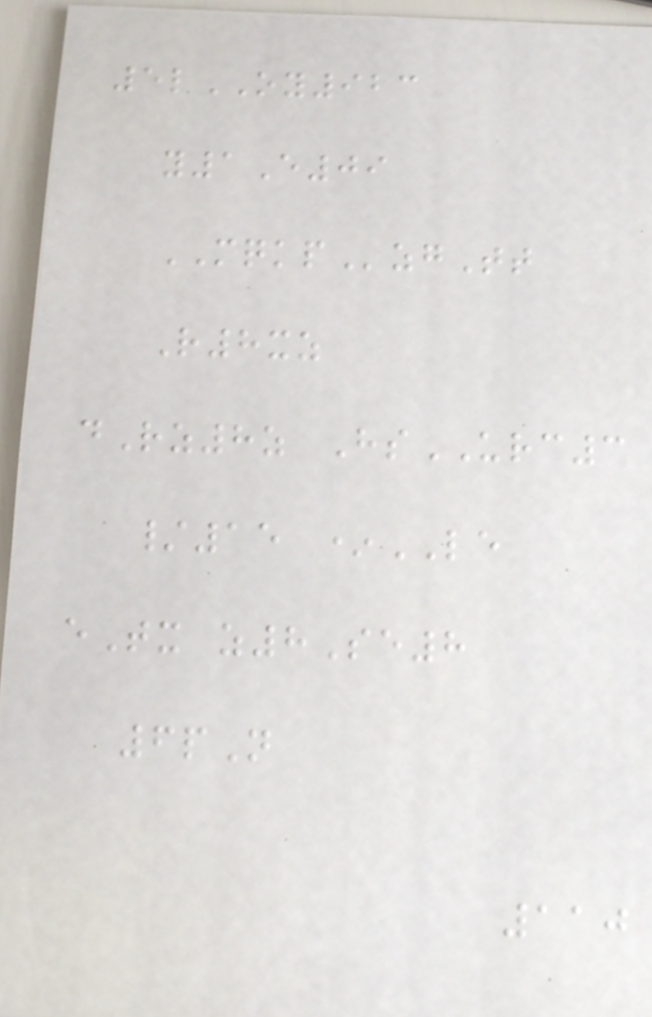5lOY923
y1E09
MQKPzgTt
R8xz
dRz8z HsURC3
/15 *LE
eTx z8Se8
6pN
110
